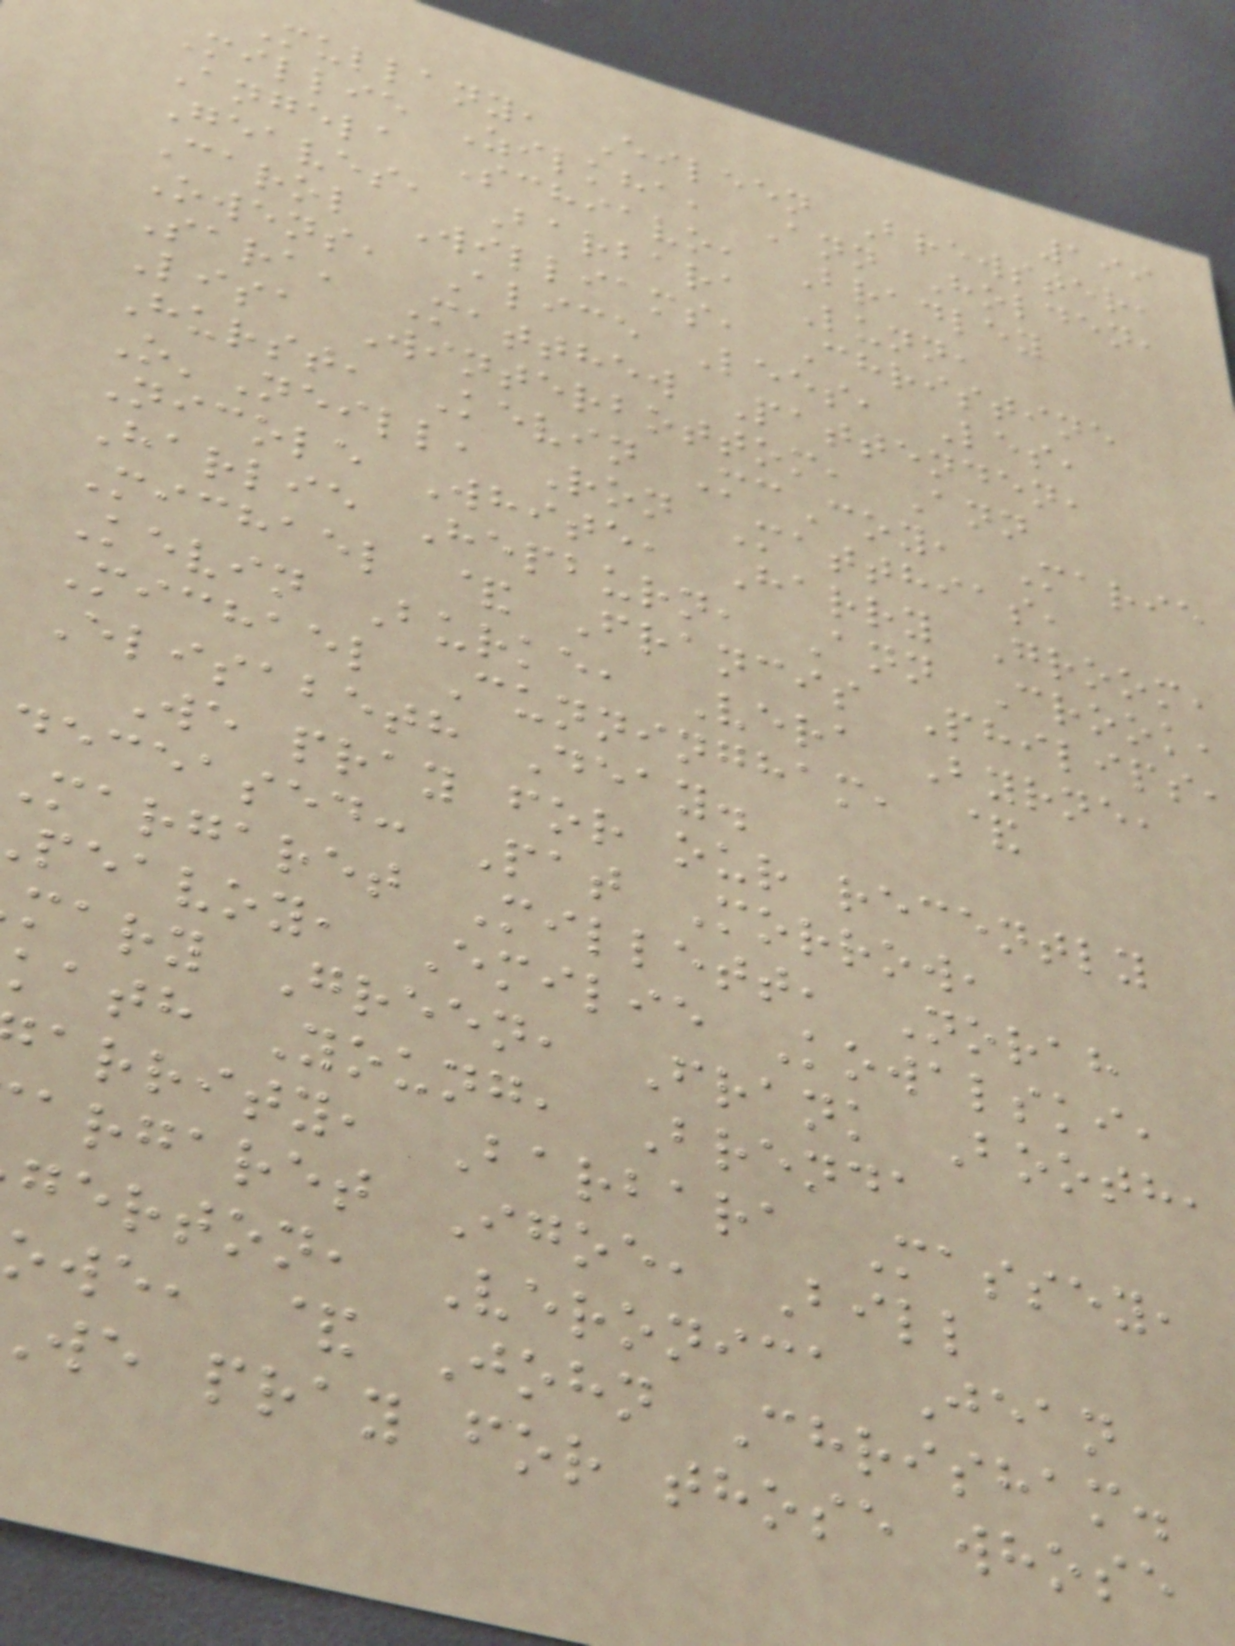199
Mullany, Eileen Brewster,
Millie Zilkha, Ann Holden,
Angela Schiavo, Bradley
Geaves, Barbara Lunn,
Carol Williams, Christine
Owens, Alice Lees, Les,
Sara, Matthew Pattenden,
Lisa Winterbottom, Ann
Hurst, Kevin McCoy, Marie
O'Neill, Ron Matthias,
Nicole White, Harry Groom,
Harlie Hepburn, Ann Crook,
Michael & Francis Philips,
Kevin Burke, Vera Byrne,
Michael Cunningham, &
Elisabeth Deay.
We pray for our recently
deceased: Pat Morrow,
margaret Millett, Norah
peavoy, Emilie Kowalski,
mary Green, Frank Booth,
kath Young, Brenda
arrity, Barbara Massey,
argaret Igoe, Bill
gerton, Veronica Jean
owe, & John Chrisham.
we pray for those whose
